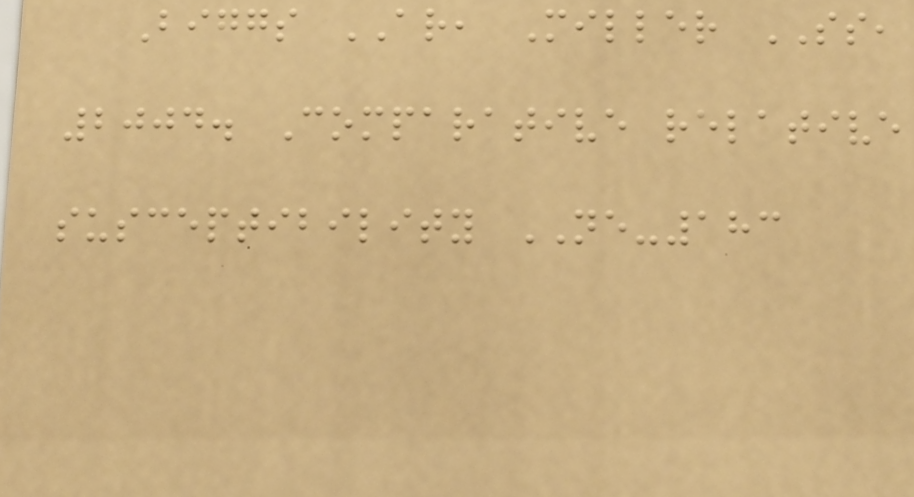Biggs AR, Miller SS,
2004. Comparative relative
susceptibility NE-183
